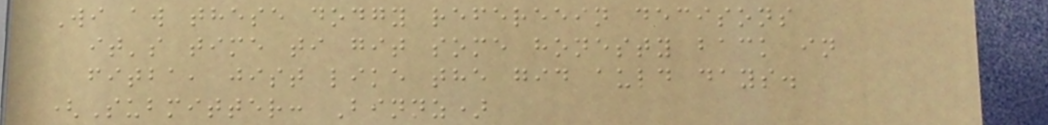Wi aw these dodgy refereein decisons
it's time ti git some honesty back in
fitba, jist like the gid auld days.
(Submitter: Binnz)
